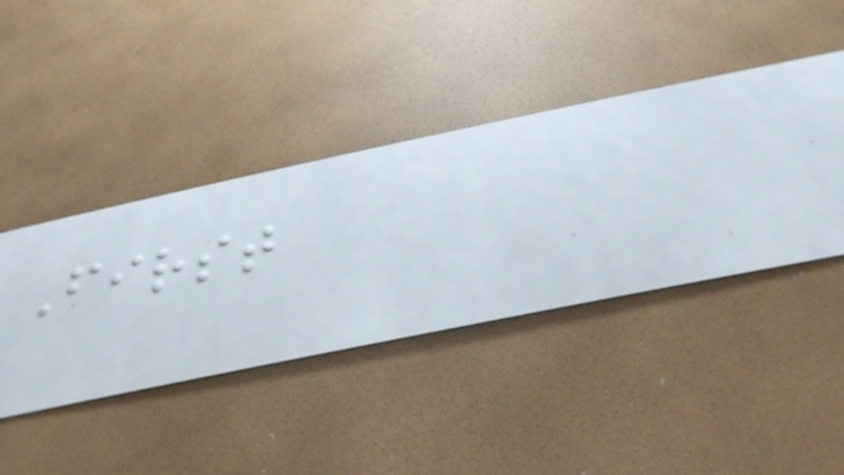First
